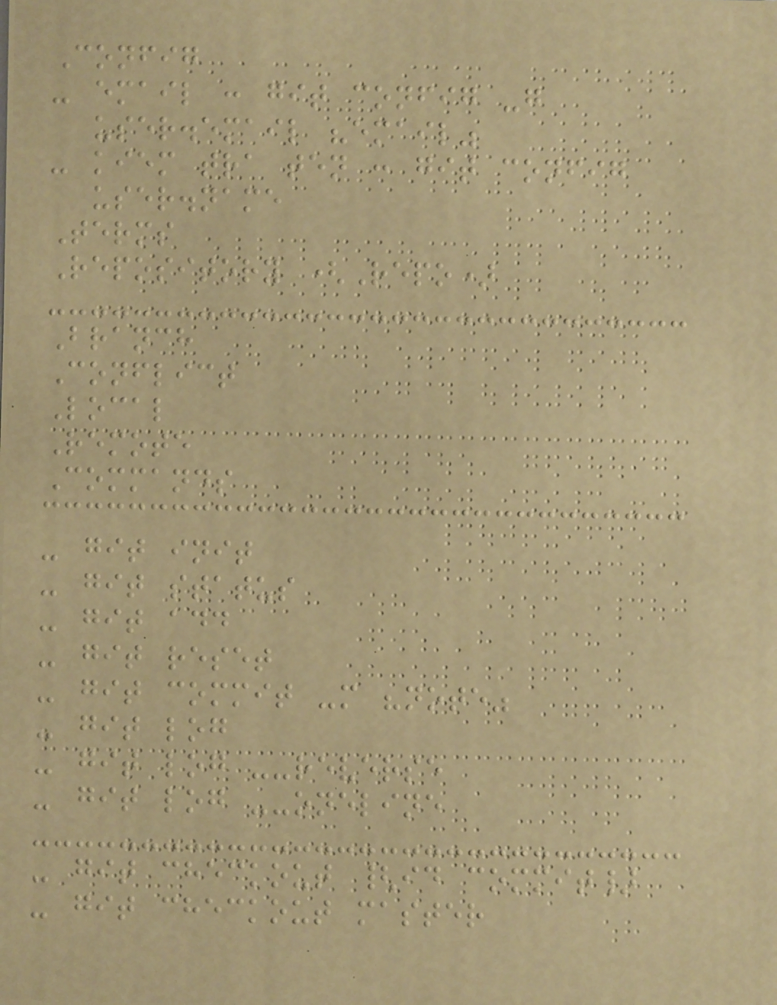Config
- email : git config -g
user.email "email"
- kiem tra ten : git config
user.name
Terms
Repository (Repo)
Branch
Conflict
Local
Remote
Commands
- git init
- git status
- git add
- git reset
- git commit -m "note"
- git log
- git log --reverse
- git log --oneline
- git checkout {id commit}
- git checkout master
